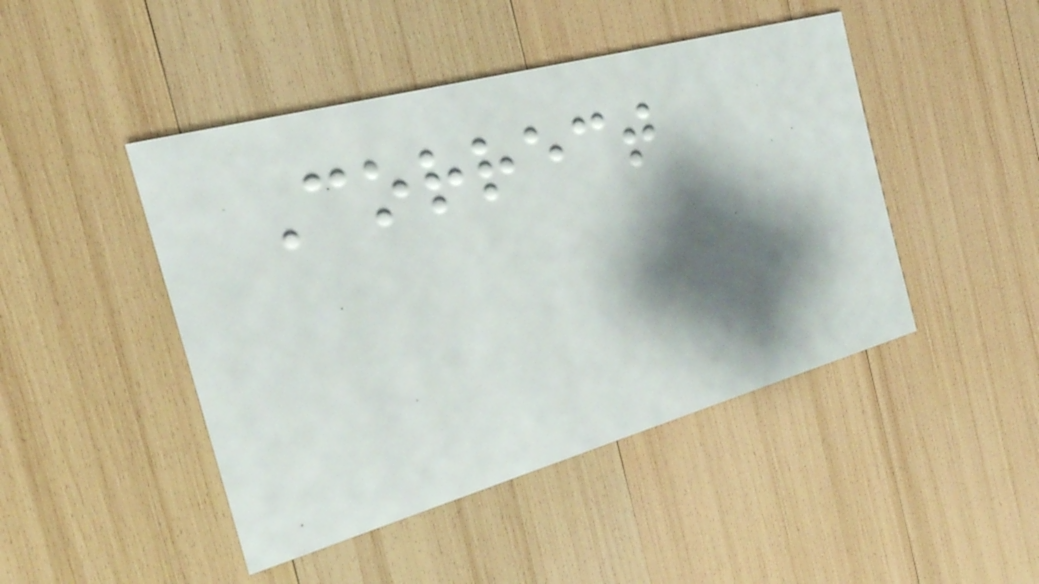Correct
